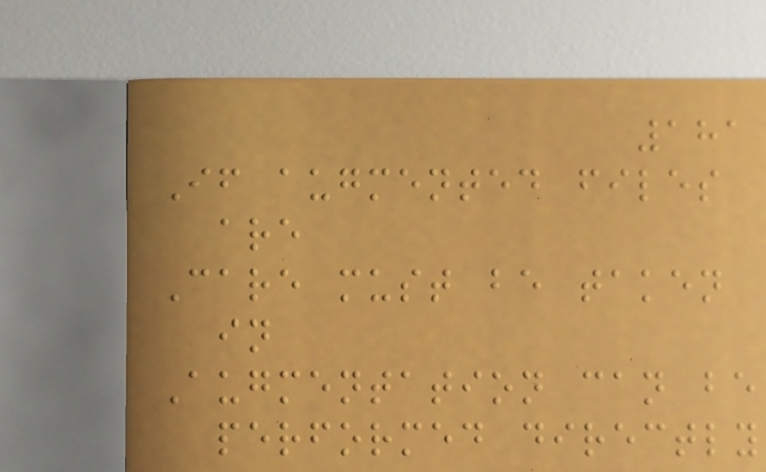181
If augmented files
are
Care must be taken
in
Augmentation can be
performed directly
